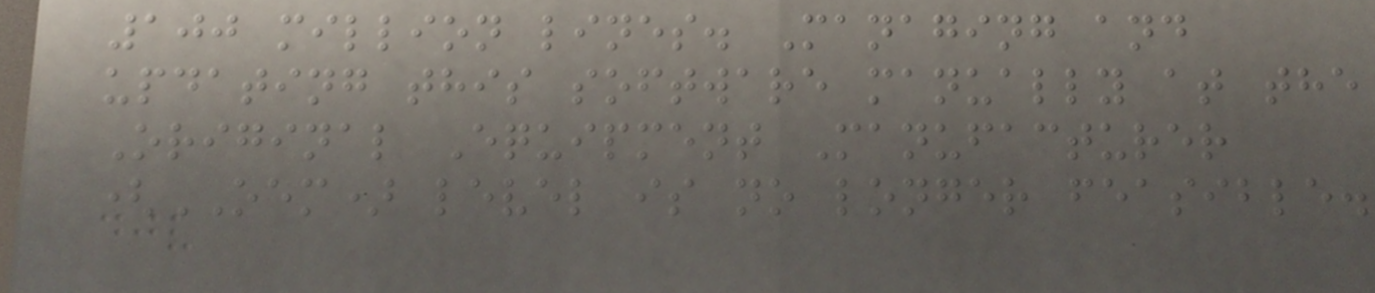100 million lines. Managing and
updating this software manually at the
Original Equipment Manufacturer
(OEM) level is no longer feasible.
